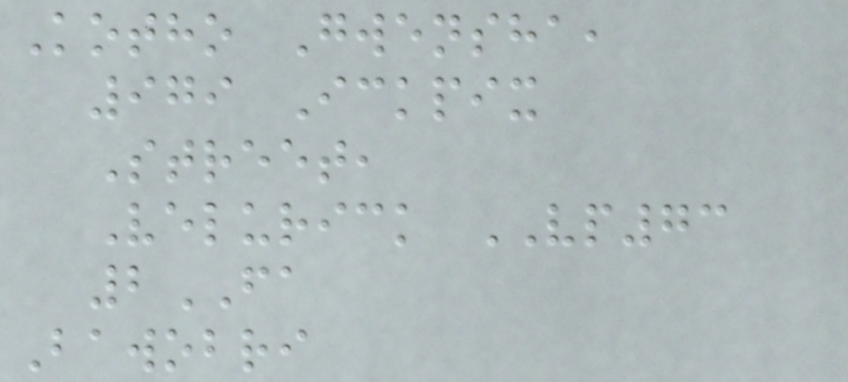Kotho Gwensha,
979 Ickpix
Street,
Velurick VP73
2FA
Bawobri
